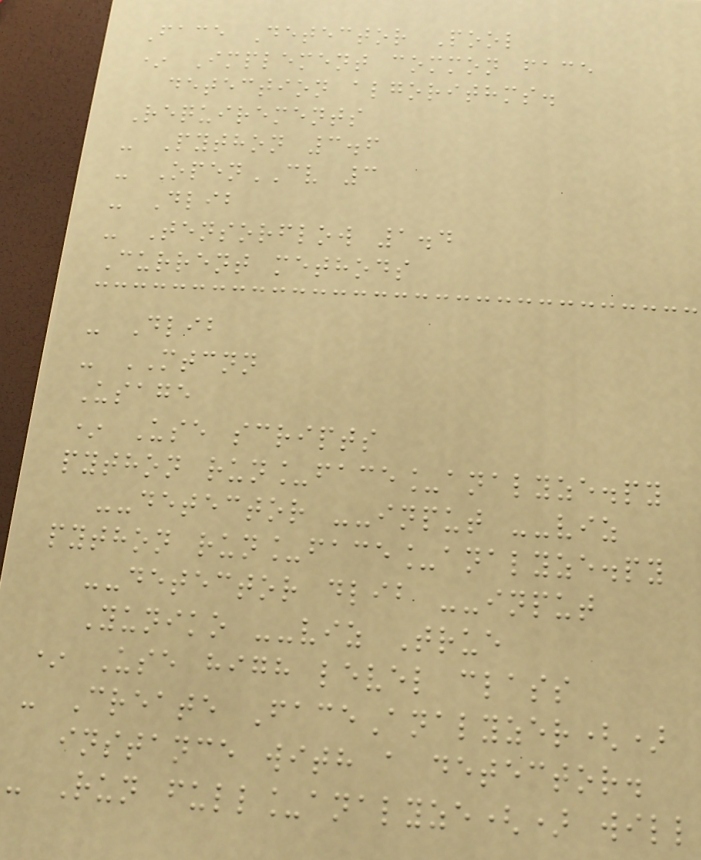Face Detector Pool
* Implement common face
detection algorithms.
Requirements
- Python 3.6
- OpenCV 3
- Dlib
- Tensorflow 1.4
Current methods
- Dlib
- MTCNN
Usage
* Use scripts
python run_face_analyze.py
--detector --input --viz
python run_face_analyze.py
--detector dlib --input
Yuniko --viz True
* Use high level class
- Create FaceAnalyzer()
instance with a detector.
- Run full_analyze() will
